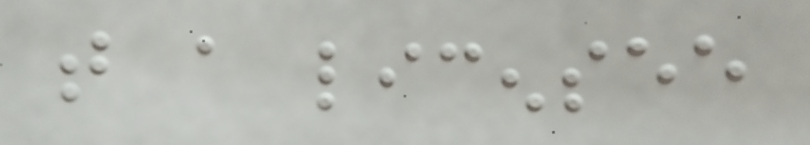that a licensee
